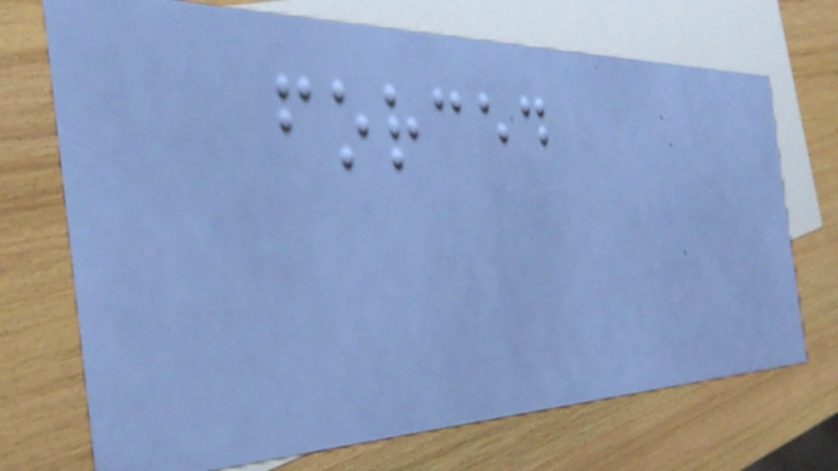forced
